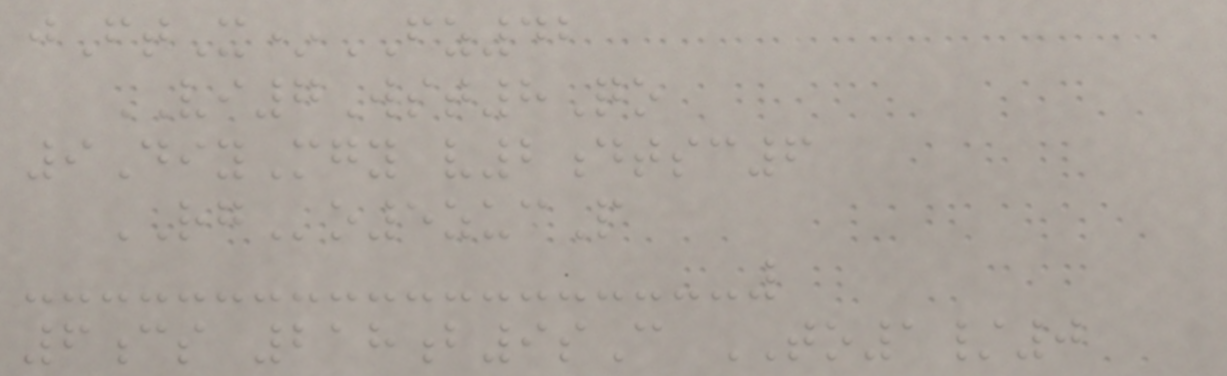jFtX*FZ42
VI7Wst8Qo
9DiyMgy v2dtsc6
RGo5zucP
6cs 218b9sC TO1/0
